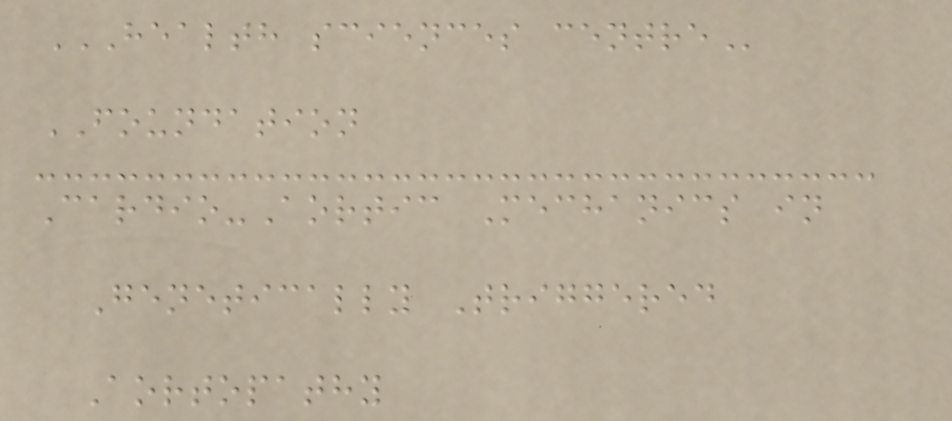HEALTH SCIENCES CENTRE
FOUNDATION
Cardio-Aortic Mechanics in
Genetically Triggered
Aortopathy
